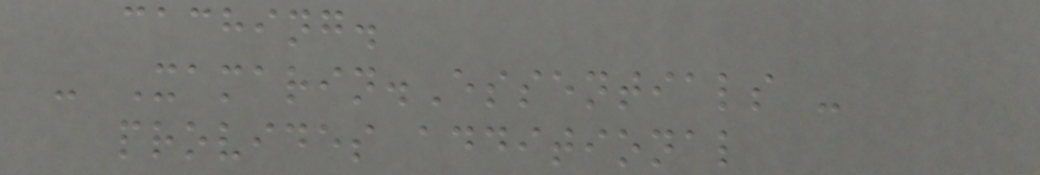caching.
- Xamarin.Essentials -
provides additional
